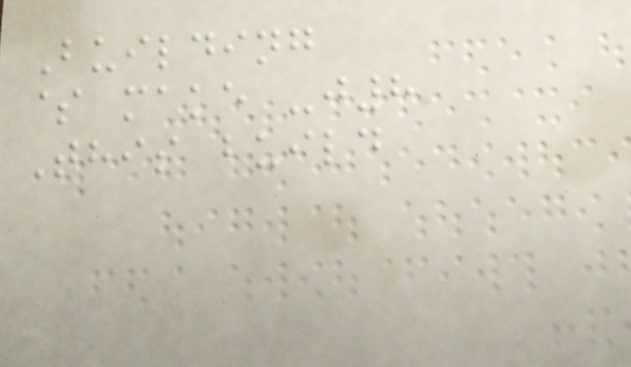Building
$ make -j8
This build
